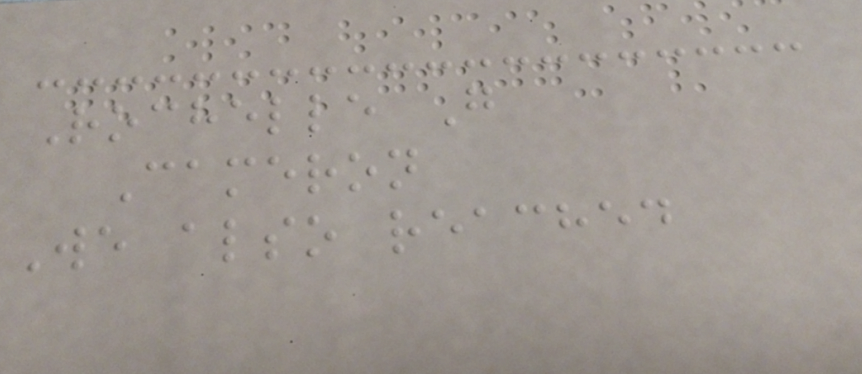Rochelle G
Cameron
We also reached
